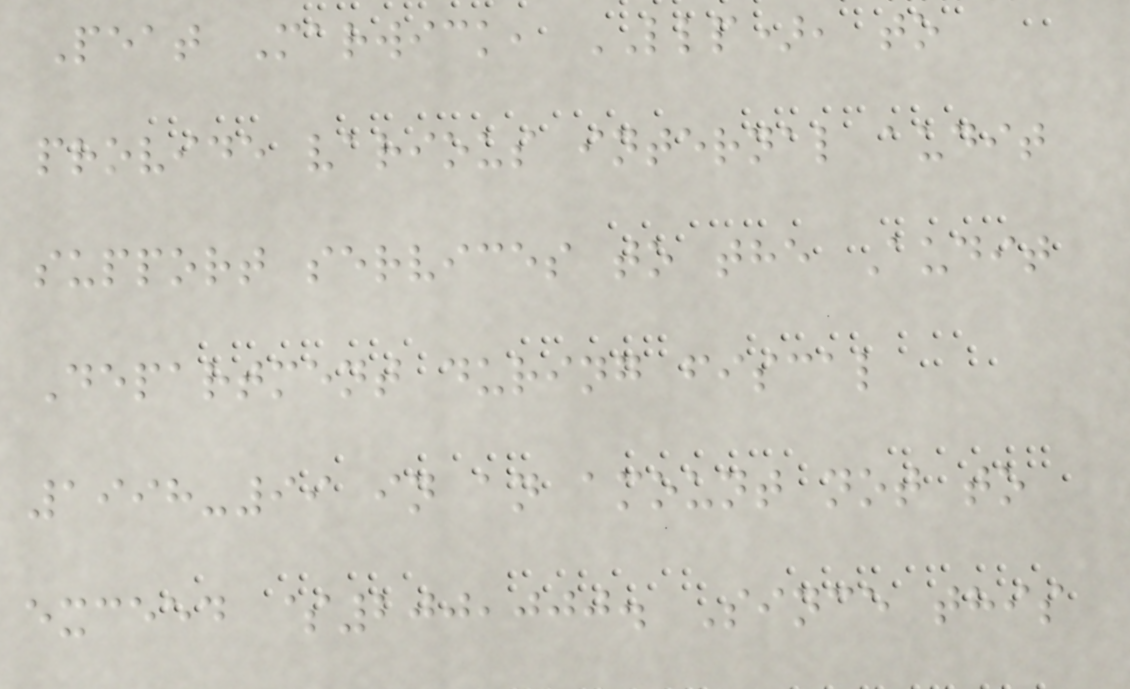Peat Marwick, LLP), to
provide various internal audit
support services to the Audit
Department during fiscal
1998-99 in an amount not to
exceed $200,000. Since this
